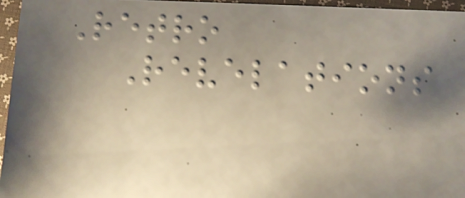Retro
Revelations
